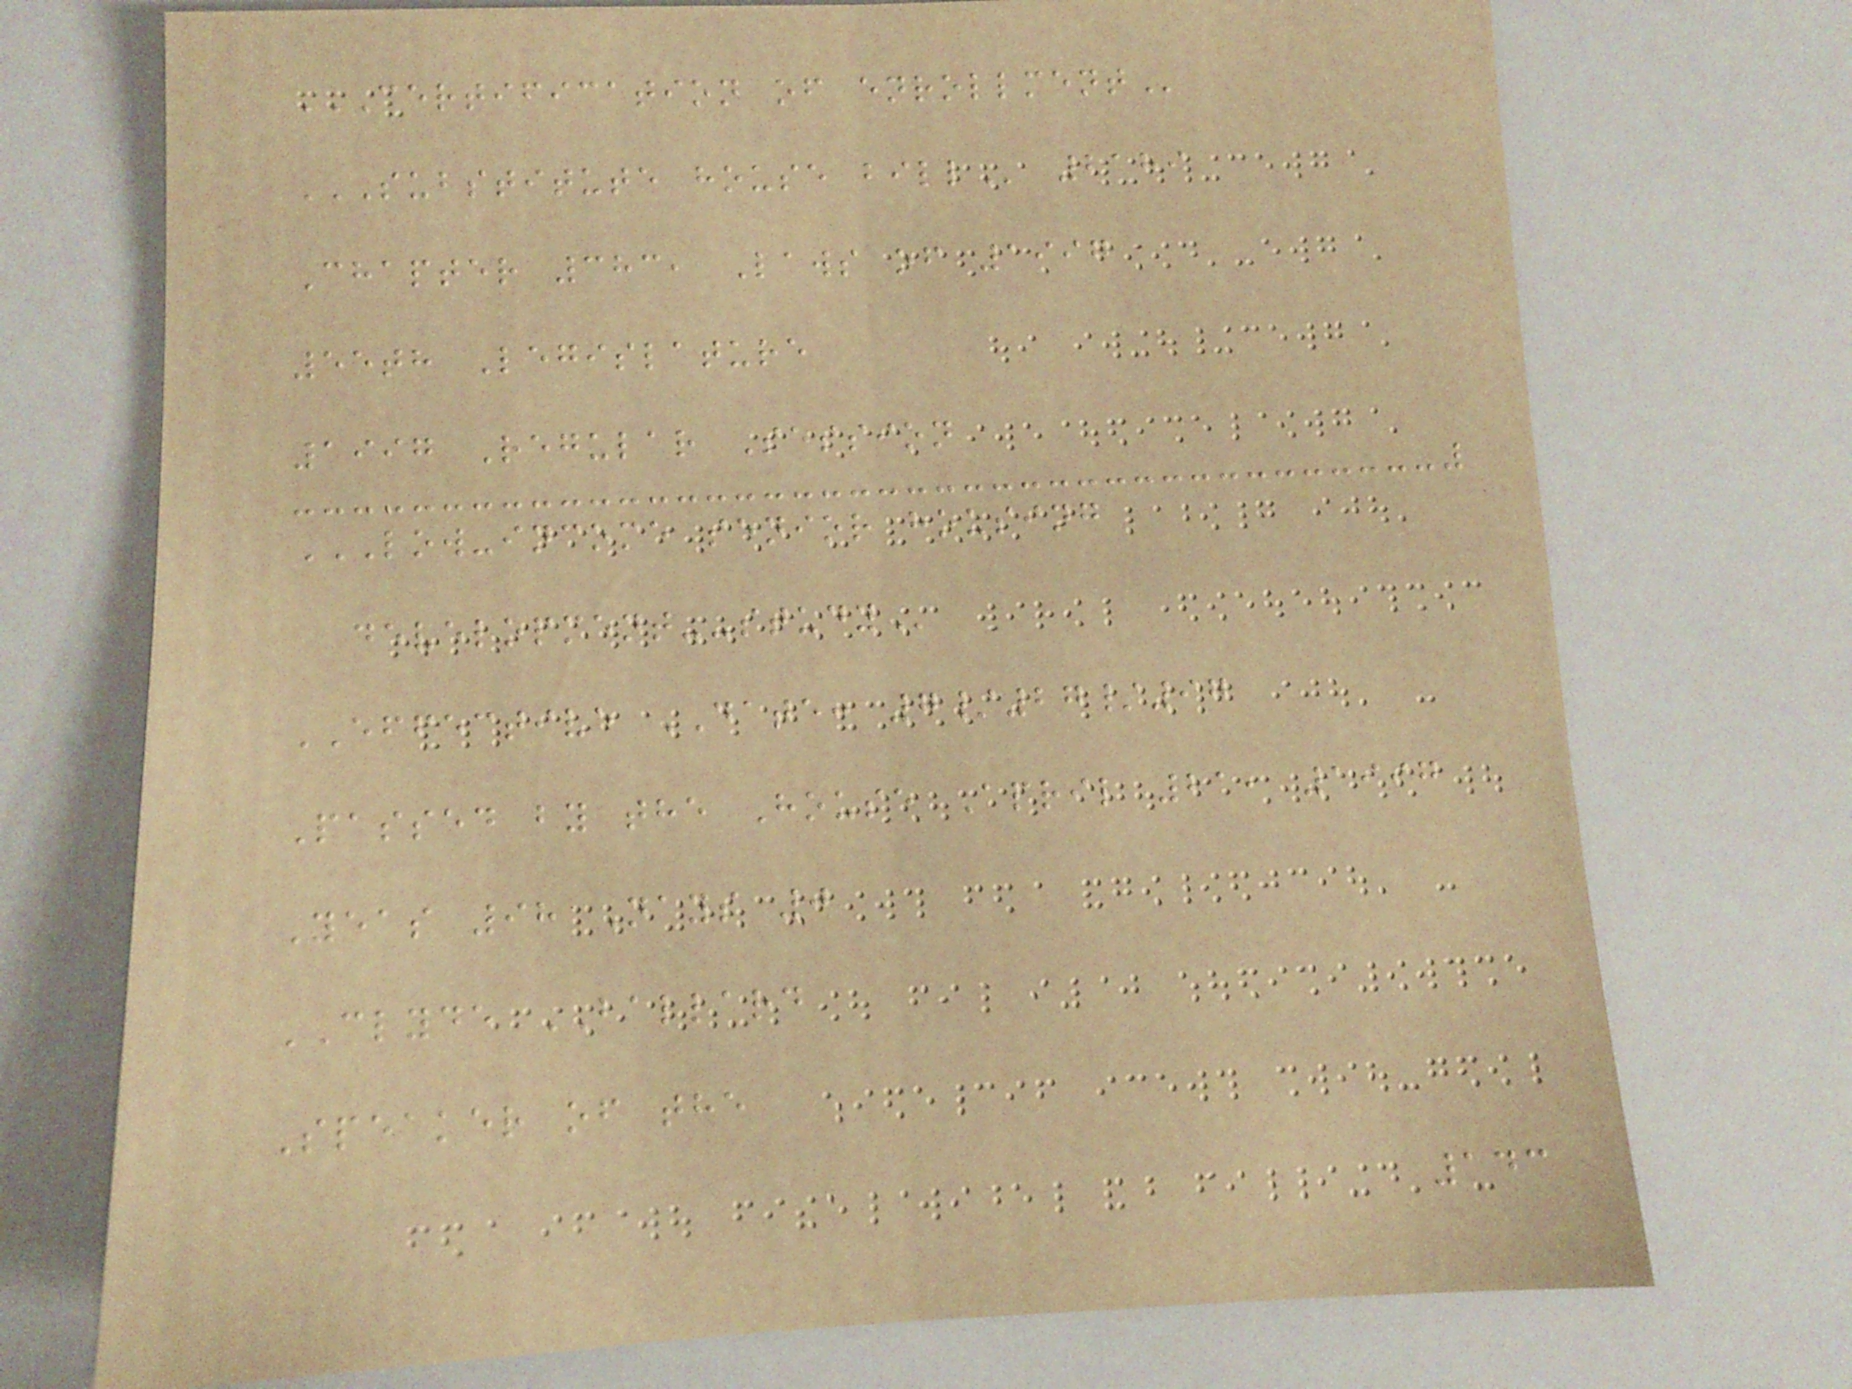CERTIFICATION OF ENROLLMENT
SUBSTITUTE HOUSE BILL 2189
Chapter 383, Laws of 1997
55th Legislature
1997 Regular Session
LOW-INCOME SENIOR HOUSING
DEVELOPMENT--STUDY
EFFECTIVE DATE: 7/27/97
Passed by the House April 21, 1997
Yeas 98 Nays 0
CLYDE BALLARD
Speaker of the
143
